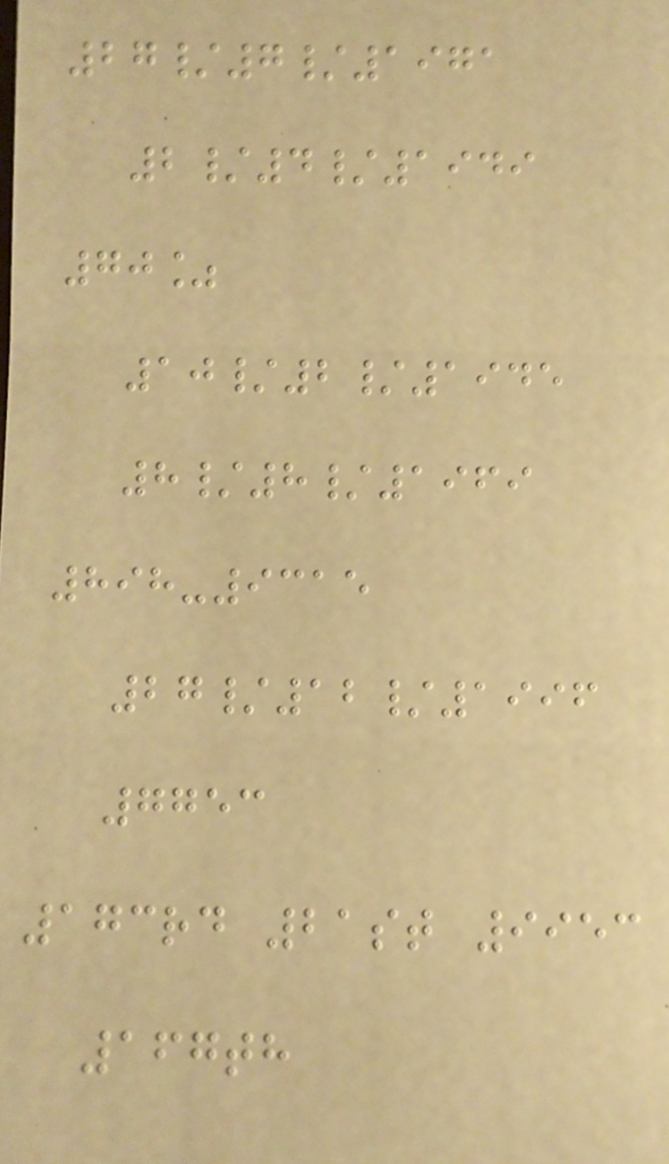27/7/1971
2/4/1949
70%
10/2/1945
8/8/1969
898-9315
27/12/1996
7753
173rd 21st 9953
167th
